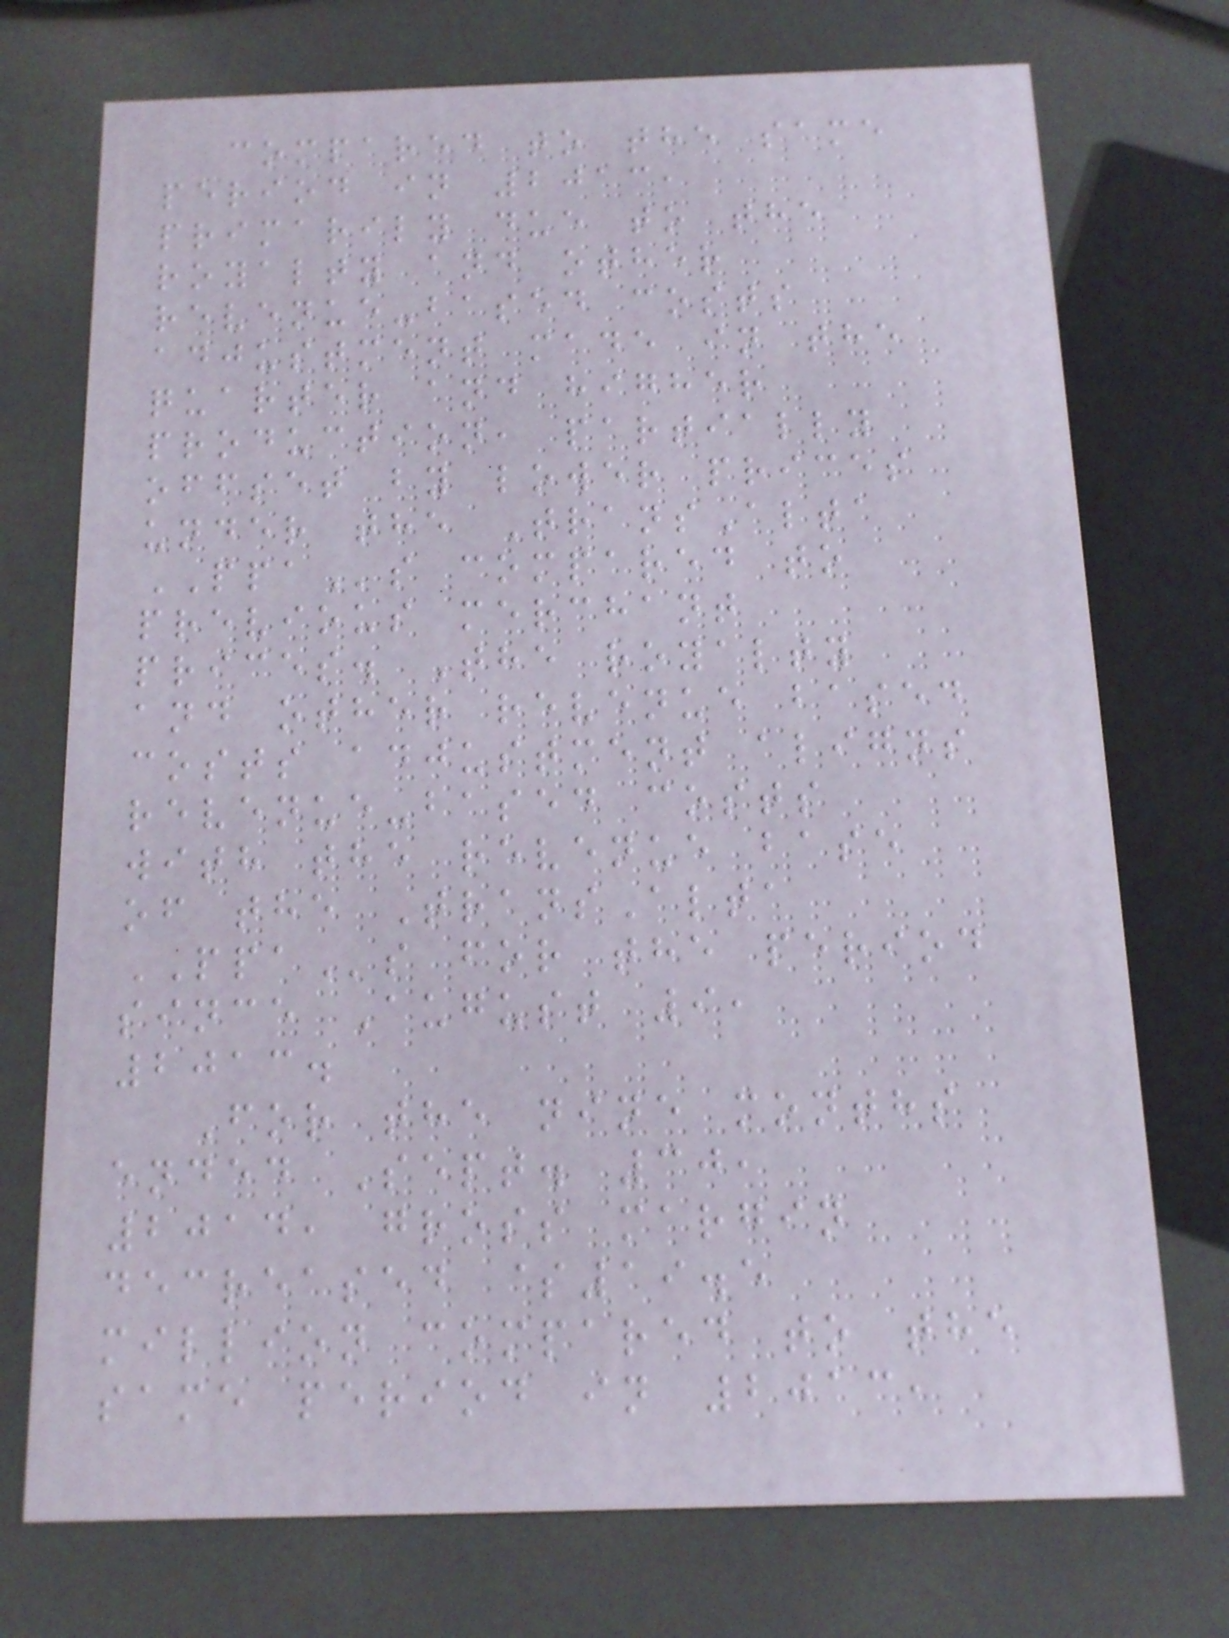compared to the same
period in 2013,
primarily due to the
royalty and other
revenue-based costs
adjustment made in the
quarter and higher
production, partially
offset by lower prices
under the TransAlta
PPAs compared to
previous merchant
prices. The royalty
and other revenue based
costs adjustment aligns
revenue-based costs
with the revenue base
of the TransAlta
PPAs for the period
since August 9,
2013.
For the nine months
ended Sept. 30,
2014, gross margin
decreased $19.5
million compared to the
same period in 2013,
